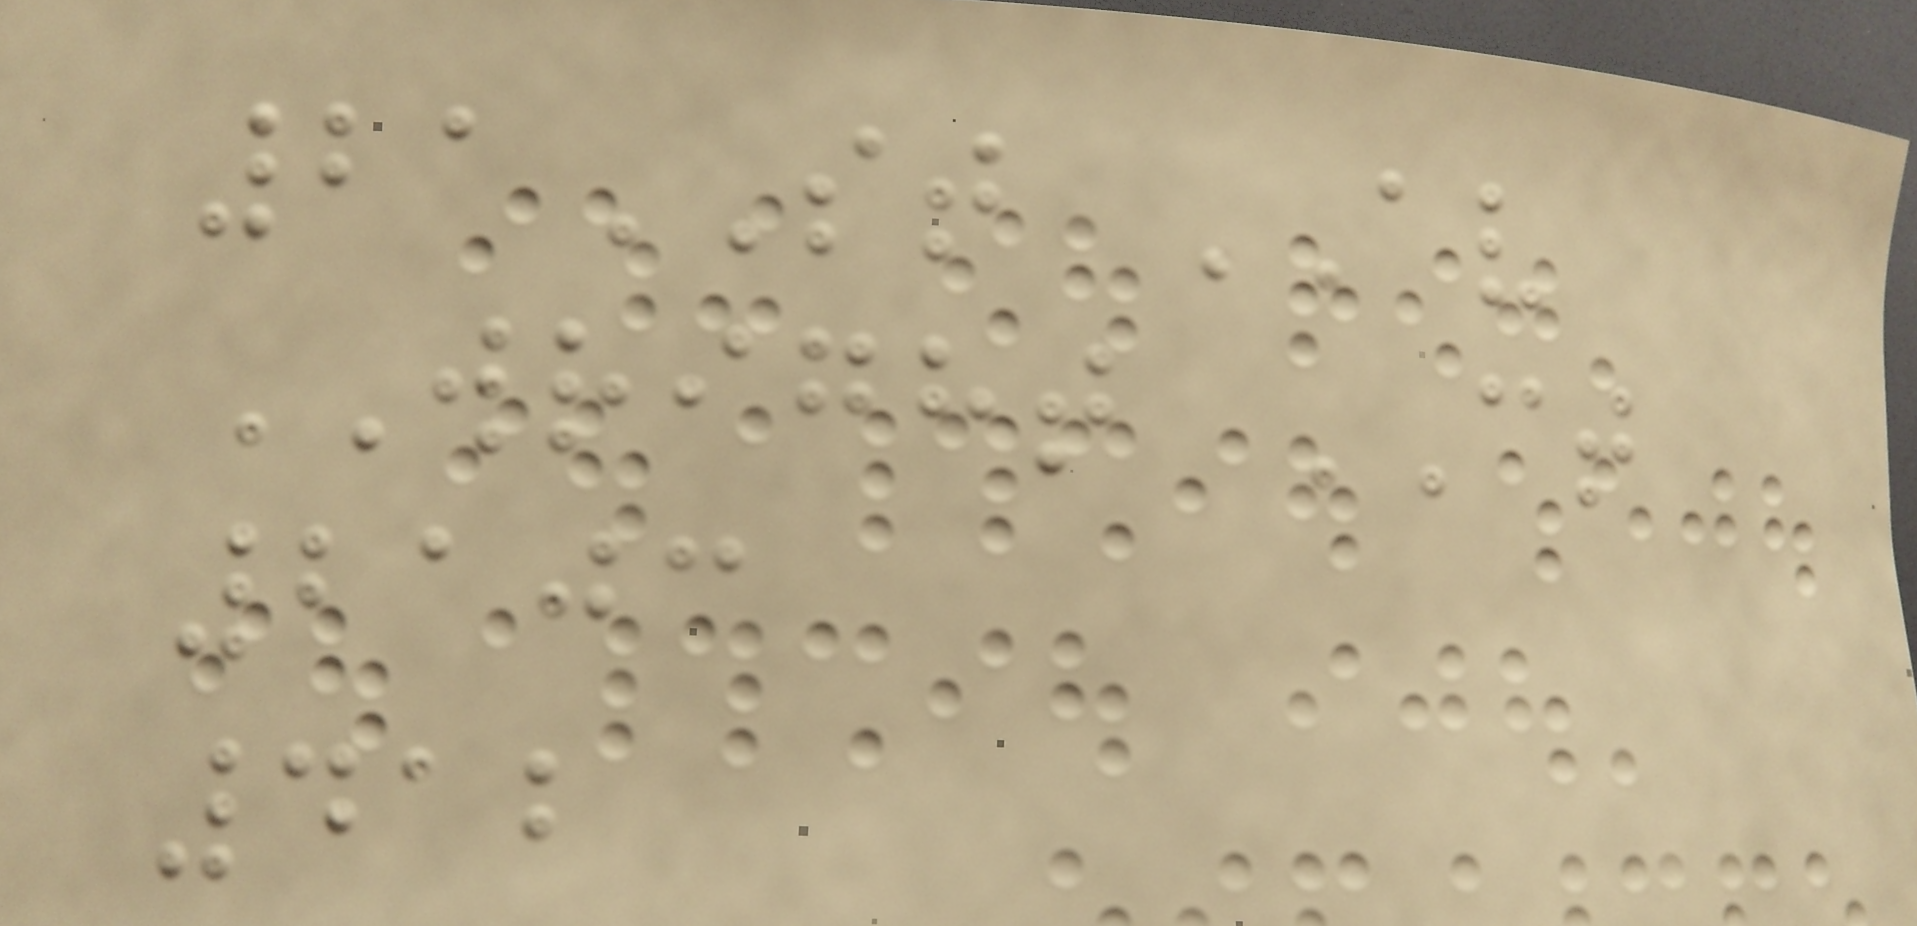21ST AV
WRIGHT CT
2103
412
